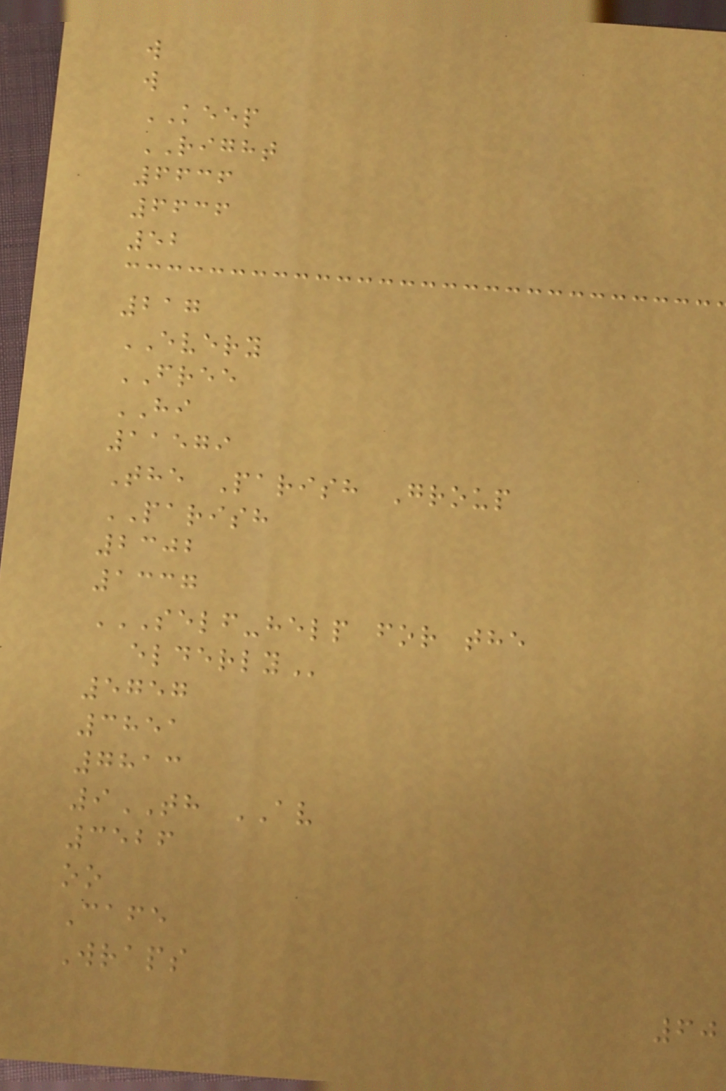w
w
KEEP
RIGHT
6636
6636
52
217
EVERY
FREE
HI
11579
The Parish Group
PARISH
2302
1337
SELF-HELP FOR THE
ELDERLY
5757
3851
7813
9TH AV
3526
oo
Cafe
Wraps
60
